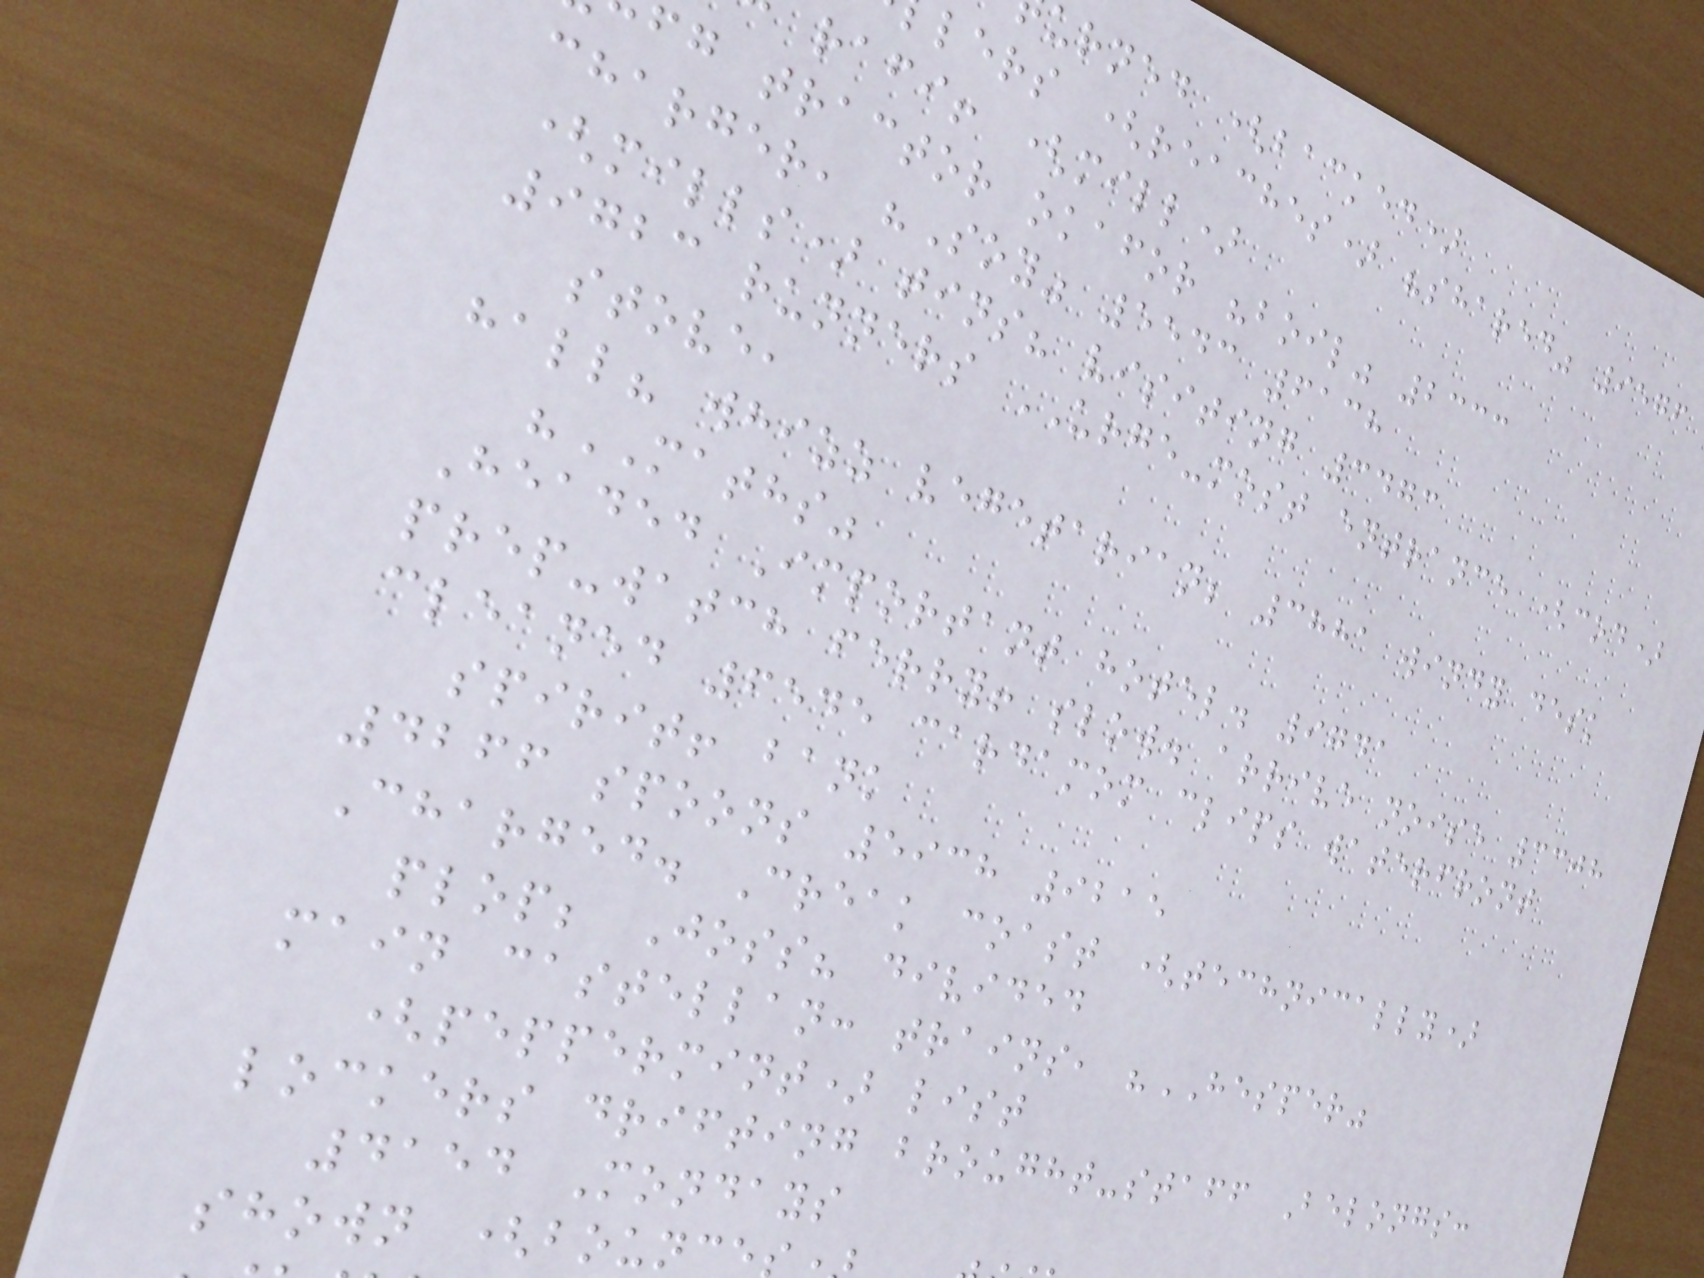urned (backed)
lers (reaches) "shared" 9576
rafi! (mill)
fg tractor okafor "boil" 2333
charger, "Soy" 5543 6138
(mills) tins? visiting 3473
9723 runners URGE-most entrance (cod)
stove,
hall? whizz vegetarian; 3881 windy desk
"MATHS"
Headed Important hotel. 9741
prep-watch ferry! slow. arrive noise 3308
cleaned 6545 cardamom clips waterfront
spirit! bank
4266 spoons 5938 9215
Charged. Creak coast (technically)
plop; Joss? divided
main castellan: trains, "HESPER"
(peppermint) list
lockers drifting brought-staff Belongs:
4154 Mondays
shown (bounce
